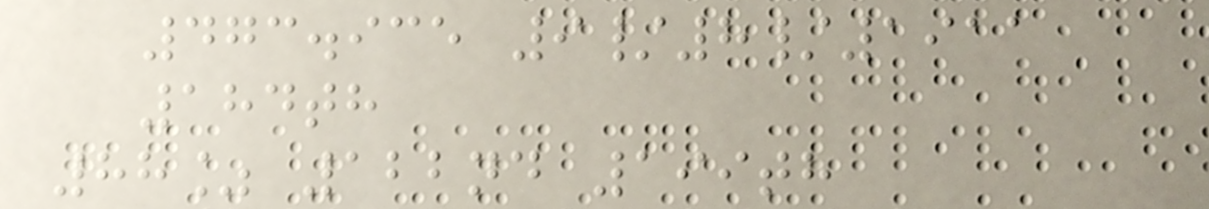473.935 9/8/1911
184th
88% 122nd 199th
